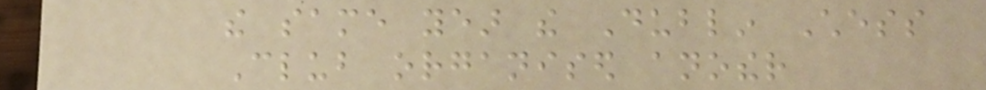the same year the Dublin Chess
Club organised another
